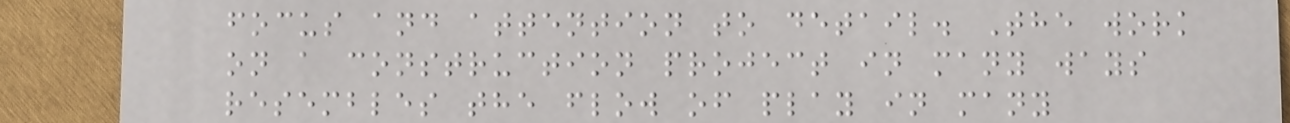focus and attention to detail. The work
on a construction project in many ways
resembles the flow of play in many
